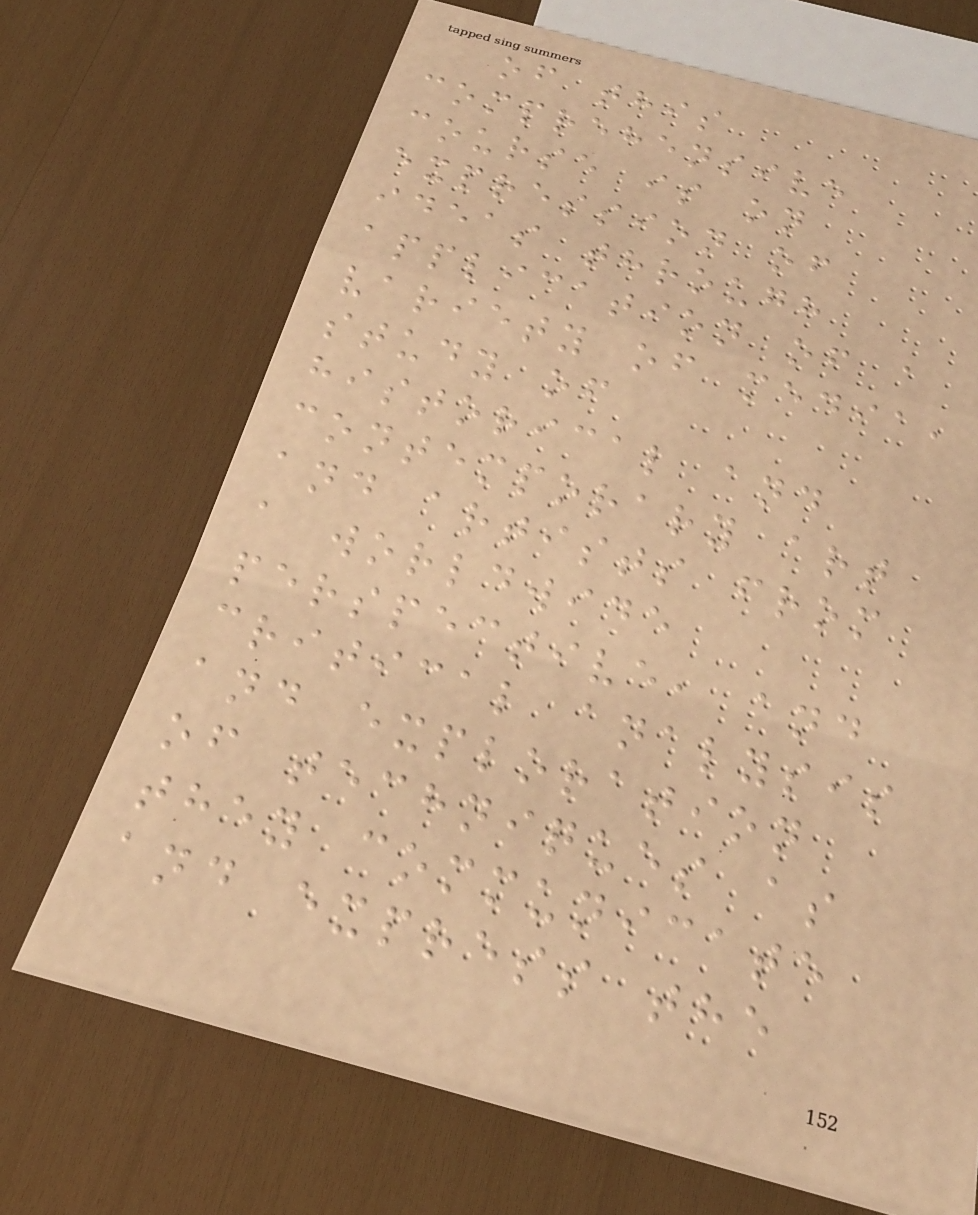of this
comprehensive
course is on
expression of
ideas through
application of a
variety of media,
study of
historical and
contemporary art
and artists from
a worldwide
perspective, and
critical analysis
and exploration
of techniques as
they communicate
and express the
